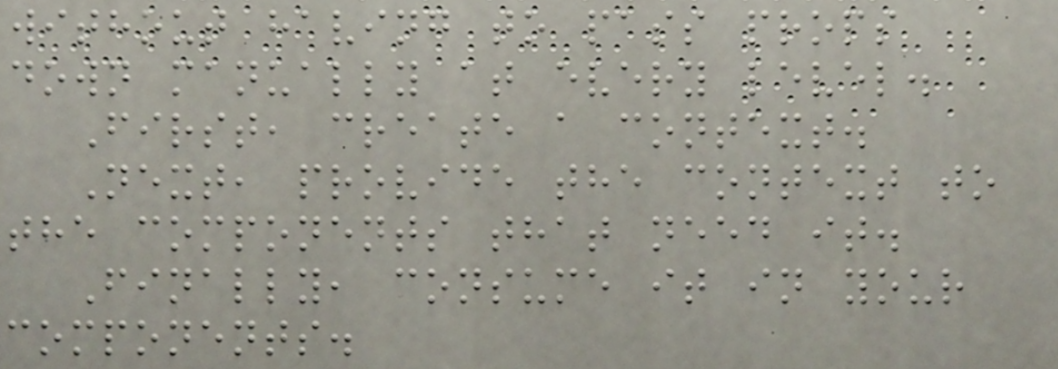without having to pass props
down manually at every level.
First, create a context.
Next, provide the context to
the components that need it.
Finally, consume it in your
components.
